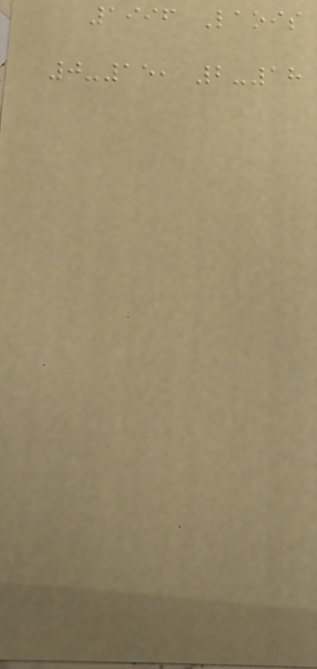1996 Laois
0-15, 2-18
